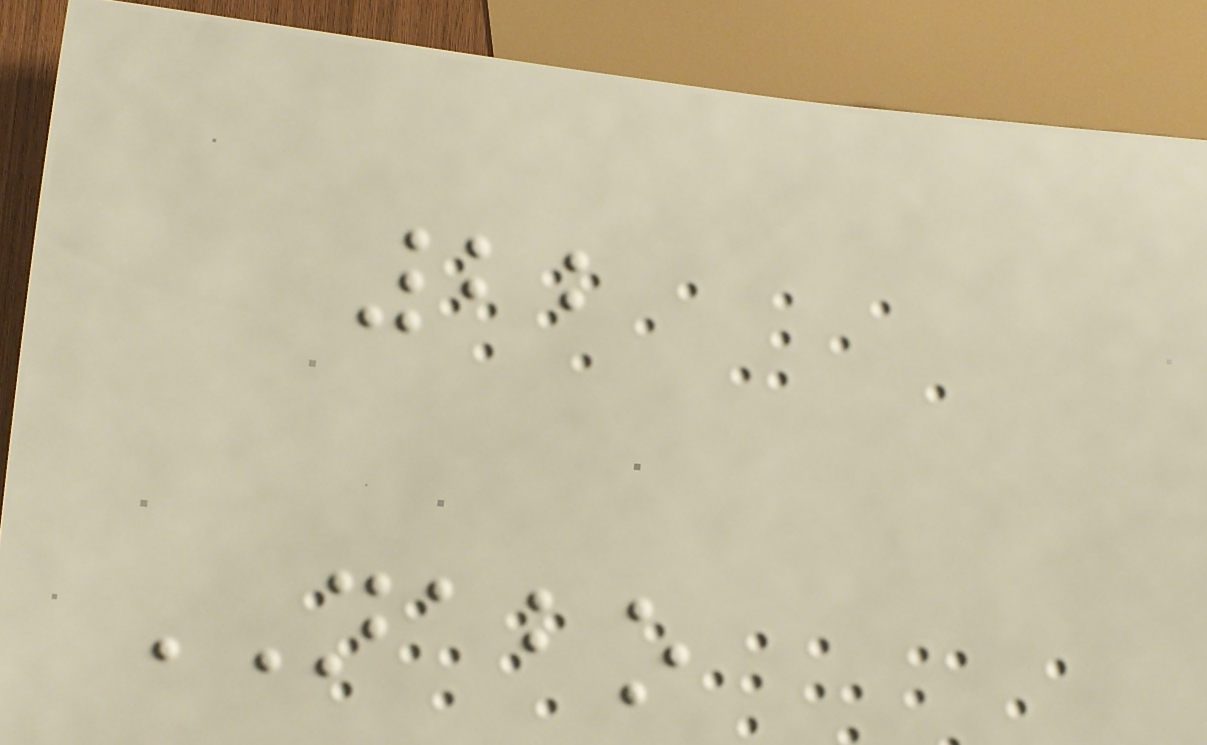22
NABO
